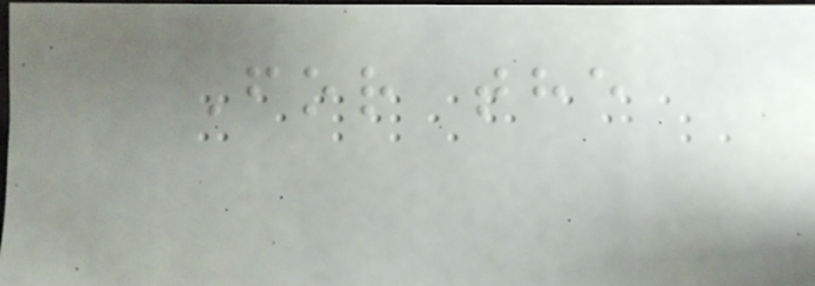For the
